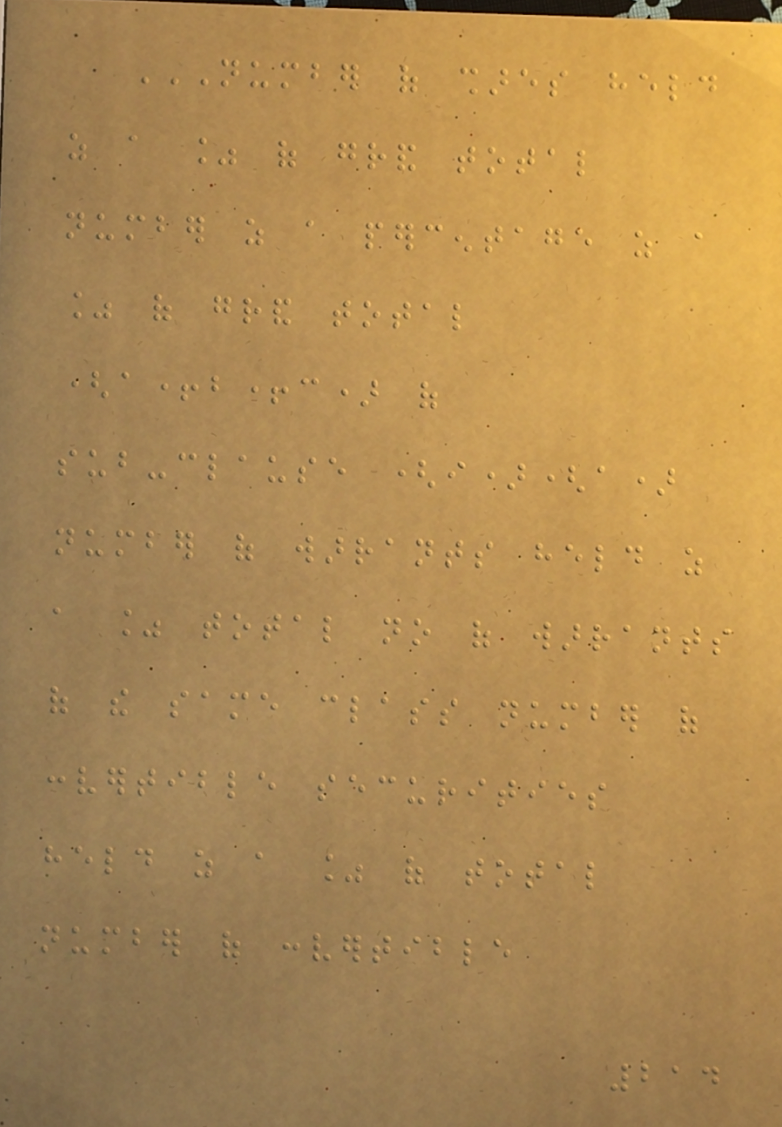NUMBER OF SHARES HELD
AS A % OF GRAND TOTAL
NUMBER AS A PERCENTAGE AS A
% OF GRAND TOTAL
(A+B+C) OF
SUB-CLAUSE (I)(A)
NUMBER OF WARRANTS HELD AS
A % TOTAL NO OF WARRANTS
OF THE SAME CLASS NUMBER OF
CONVERTIBLE SECURITIES
HELD AS A % OF TOTAL
NUMBER OF CONVERTIBLE
214
